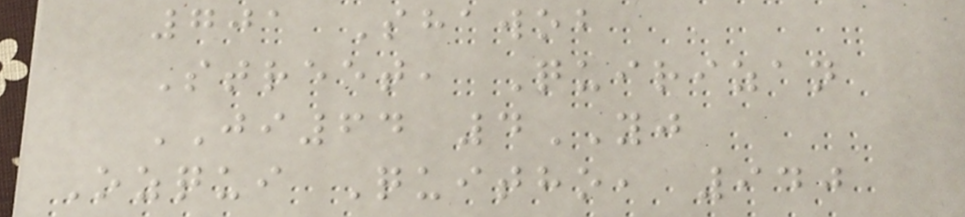701 Shawob
Street, Quirizan
JI64 4YJ
Ozqui Quitho, 940
